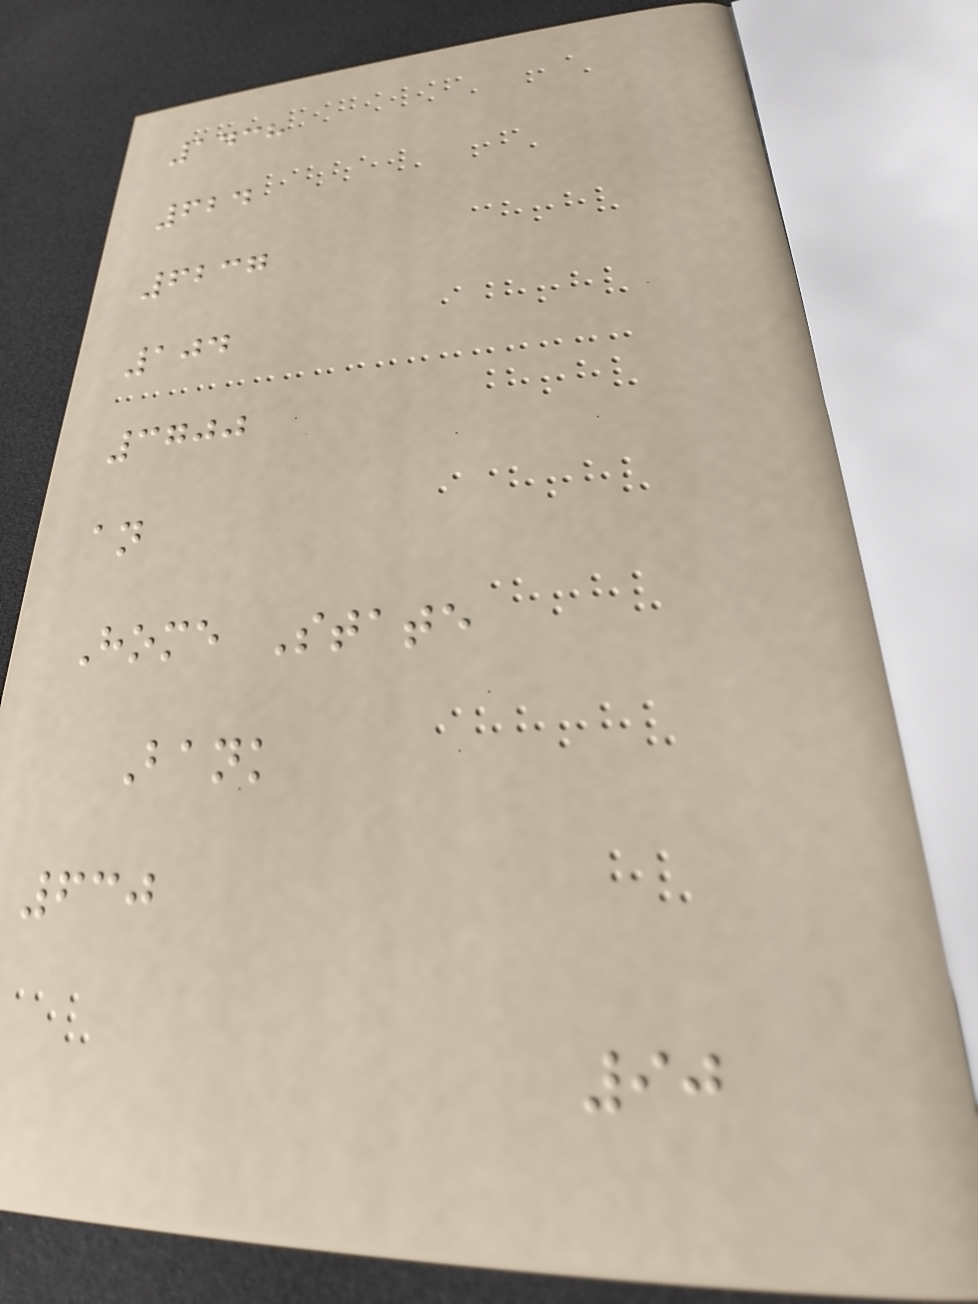1438
624
6237
104
3700
an
Home State
Bank
630
90
